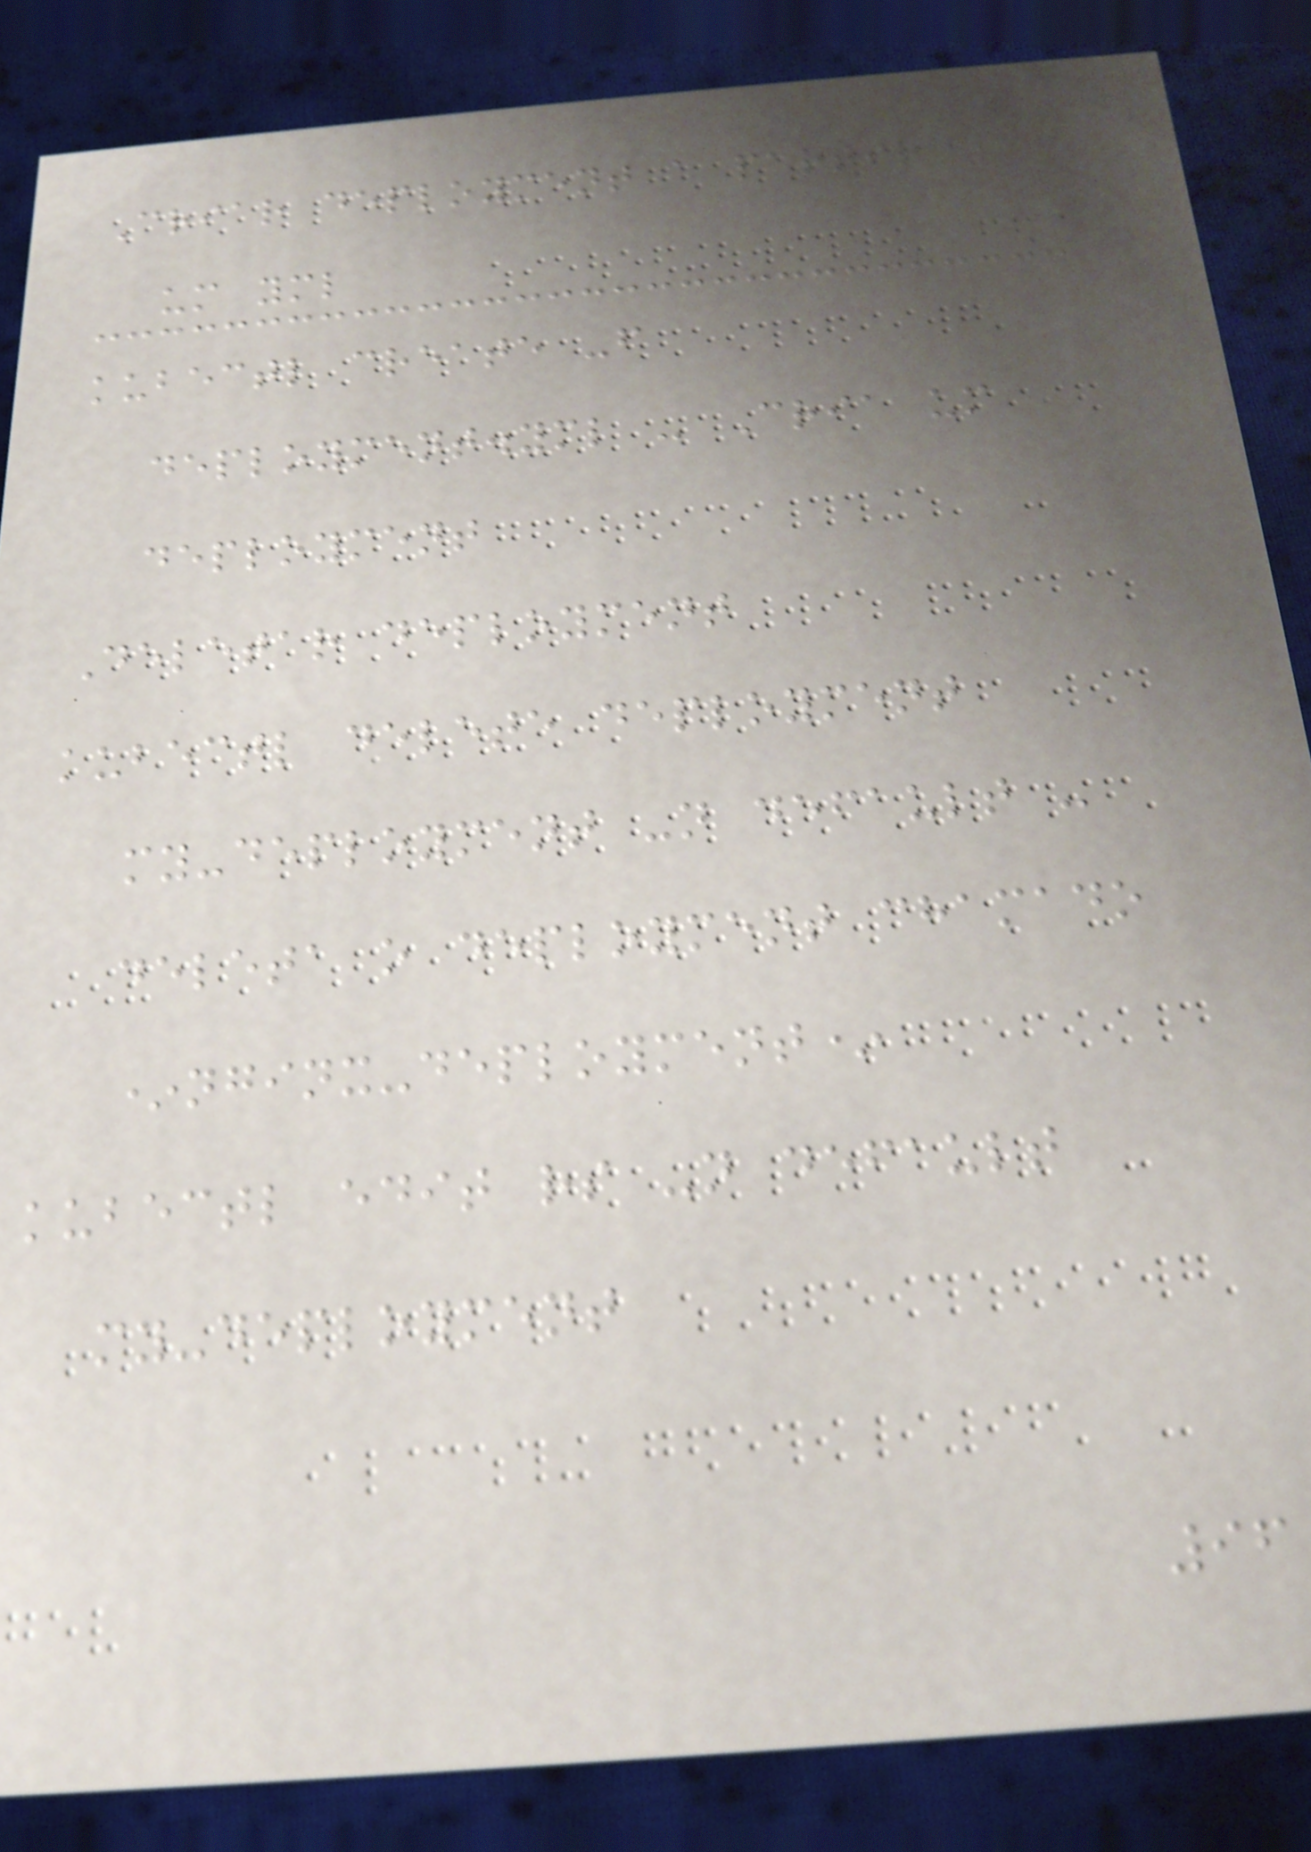Criar deployment a partir de
um yml
kubectl create -f
deployment.yml - Cria um
deployment
Deletar deployment
kubectl delete deployment
my-deployment -n default -
deleta o deployment chamado
*nginx-deployment*
kubectl edit rs -n default
my-deployment
96
